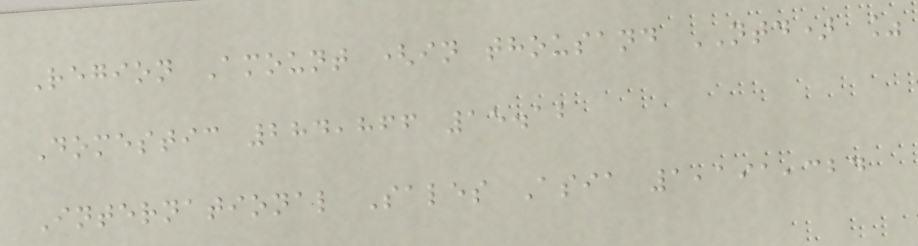Region Amount (in thousand NTD) %
Domestic 284,866 15.12
International Sales Asia 1,191,324
